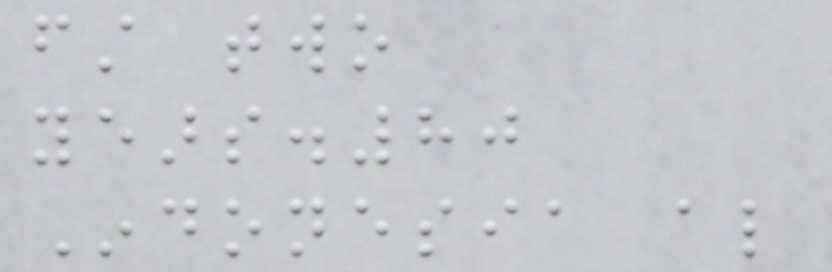first two
years.80
Indonesia also
